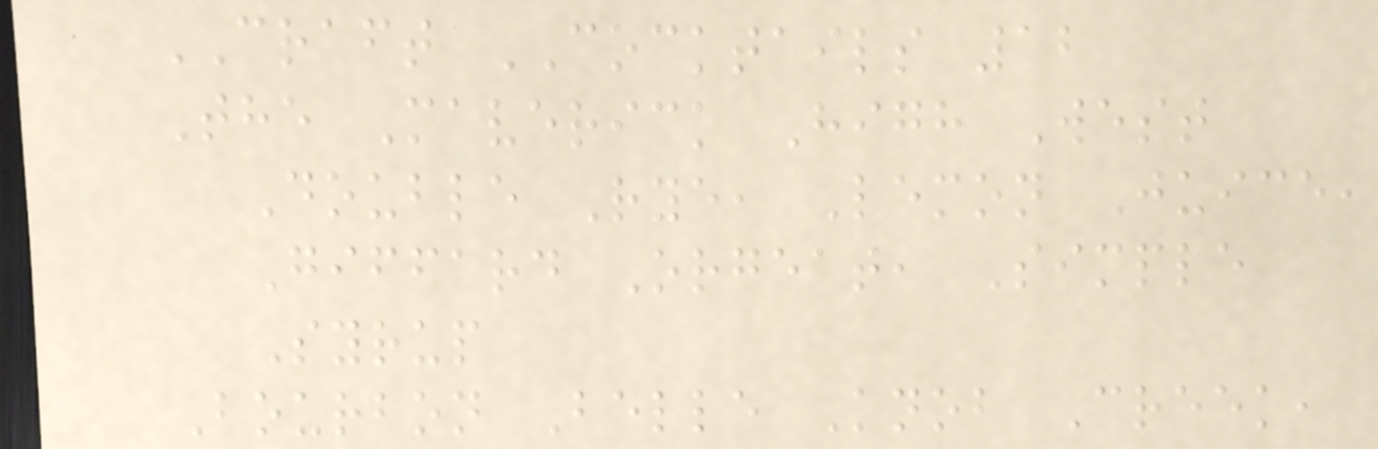CRAFT COCKTAILS 12
The Maverick High West
Double Rye, Lemon Juice,
Giffard Orgeat, Simple
Syrup
Bourbon Belle Knob Creek,
